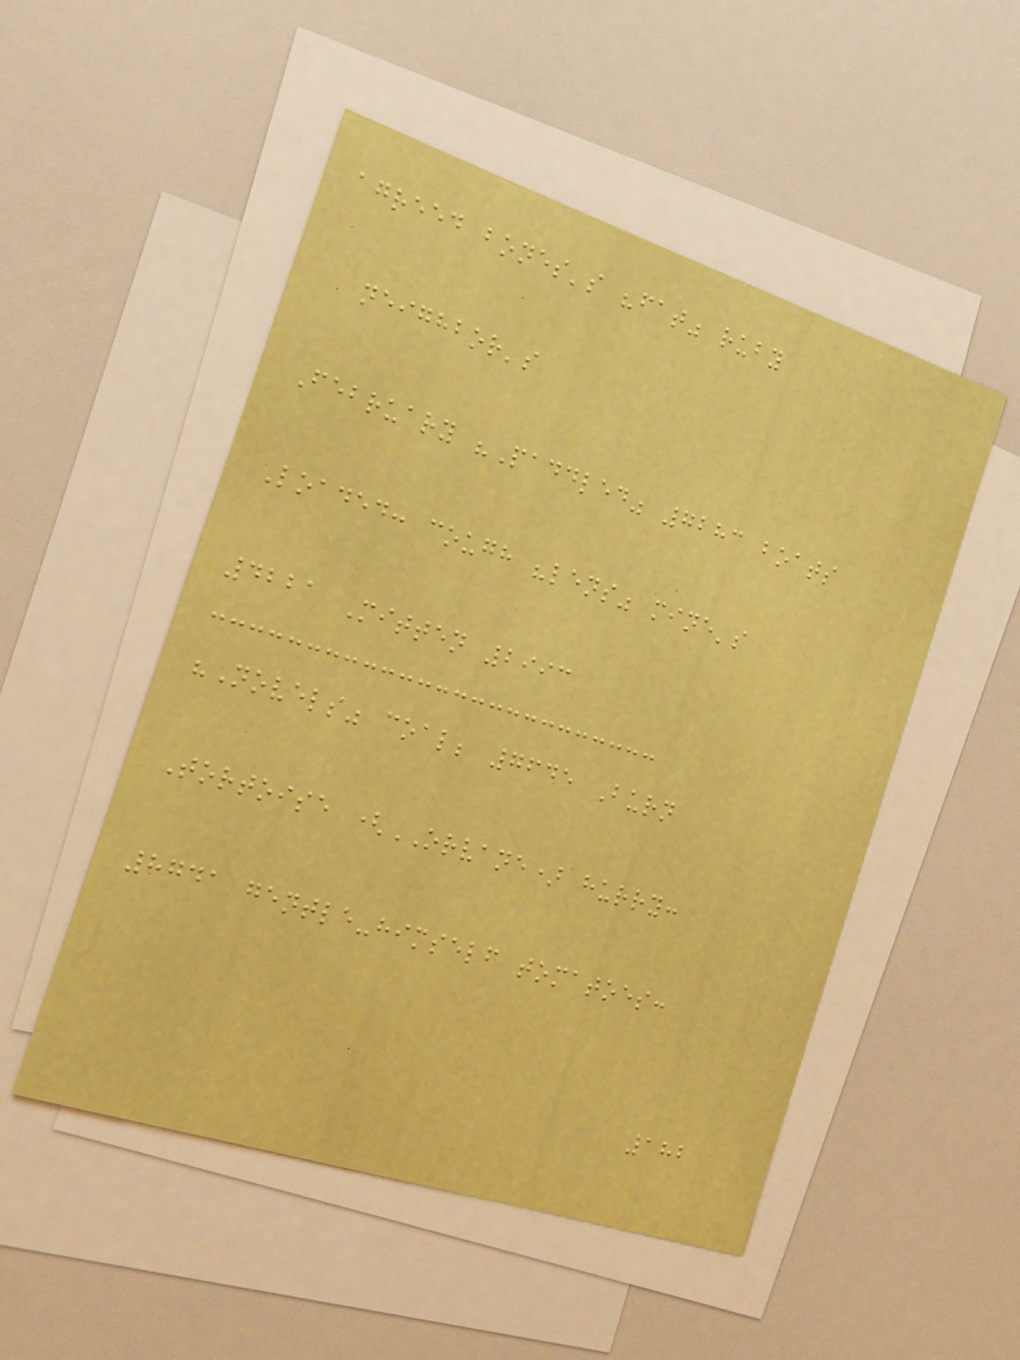agreed bones's "fat" ruby
neighbor's
February "Paddled" 7283 boats
Loaded: cough "lens" mine's
4221 Mitten 2993
"Novels" coal; 7645 Burn
Tortoise (ORVANE) hurry:
8741 gentle-himself tomatoes:
182
